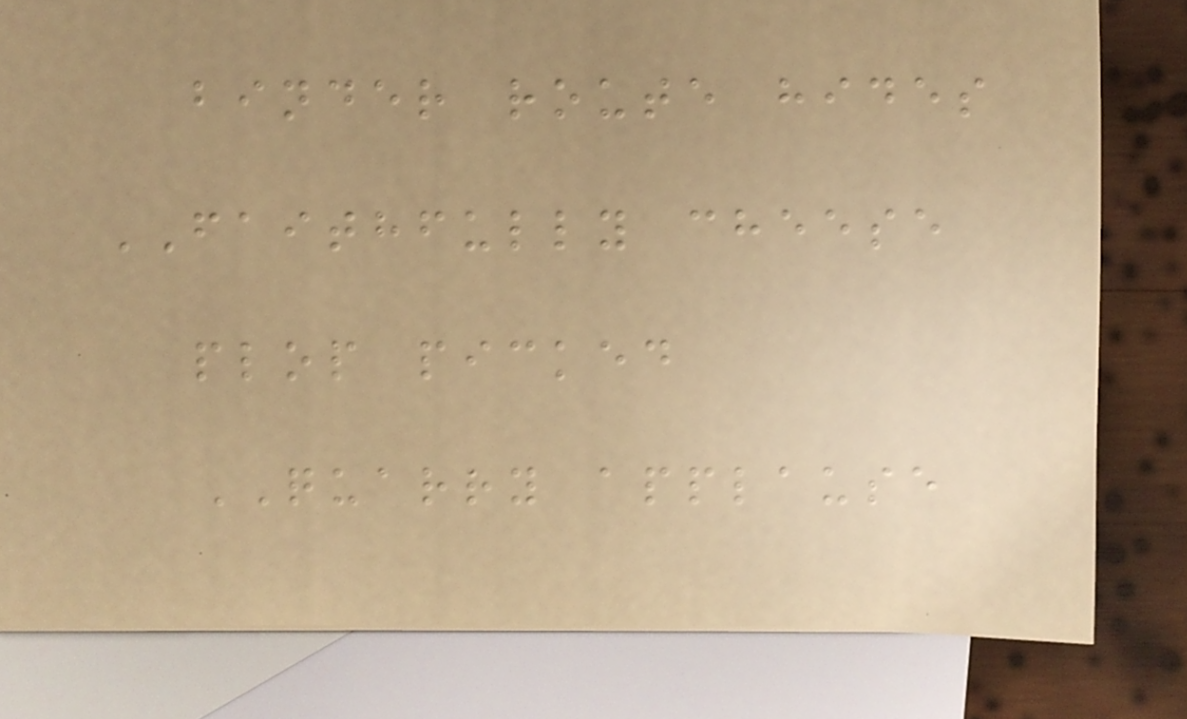binder route hides
FAITHFULLY cheese
plop picked
QUARRY applause
